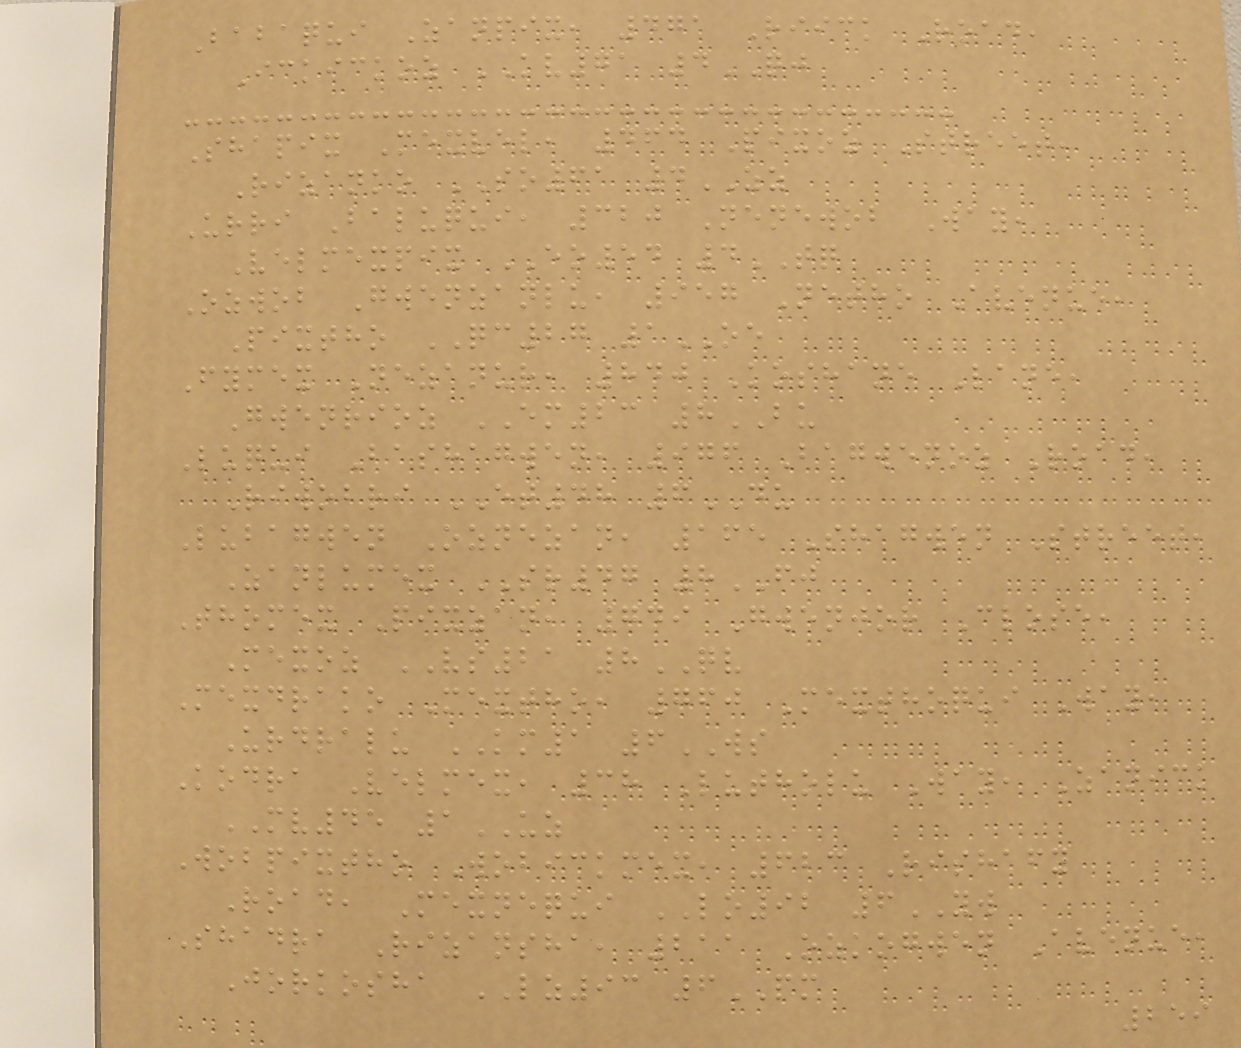Babaqui Zanpix, 471 Riick Road,
Ickickoz KV71 4QJ
Shapix Mexvel, 464 Pixoz Street,
Rizanko SO61 4ZZ
Urri Baluqui, 320 Nenewob Way,
Velmexpix EO54 4TQ
Ozwob Gwenzanlu, 957 Netho Avenue,
Pixtho QC27 1OE
Fymex Nezanur, 840 Koshane Lane,
Gwenrioz EM23 8BU
Luqui Bashagwen, 976 Bagwenoz Road,
Riwobri ET48 6DU
Lubagwen Oznezan, 165 Shagwen Street,
Zanlumex SR47 8FJ
Thomex Pixzan, 749 Gwenjor Close,
Mexoz VS21 8QV
Mexdrako Mextho, 760 Mexthoqui Way,
Urdralu KM1 6WS
Kodra Velmex, 38 Lutholu Way, Zanick
MV45 1UZ
Wobpixtho Wobickmex, 623 Rishafy
Road, Mexnequi LO92 6YW
Shadra Rizansha, 211 Ozkogwen Avenue,
Jorkosha LZ93 6PM
259
